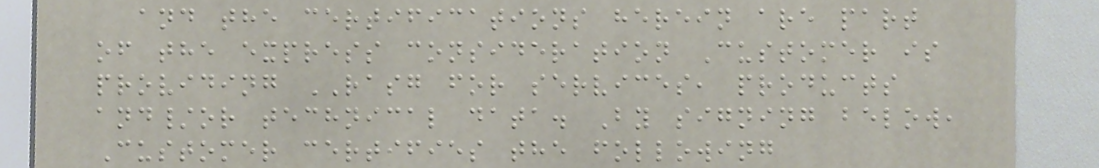and the certifications herein are part
of the express consideration Customer is
providing RASG for services, products
and/or technical data. By signing below,
Customer certifies the following
